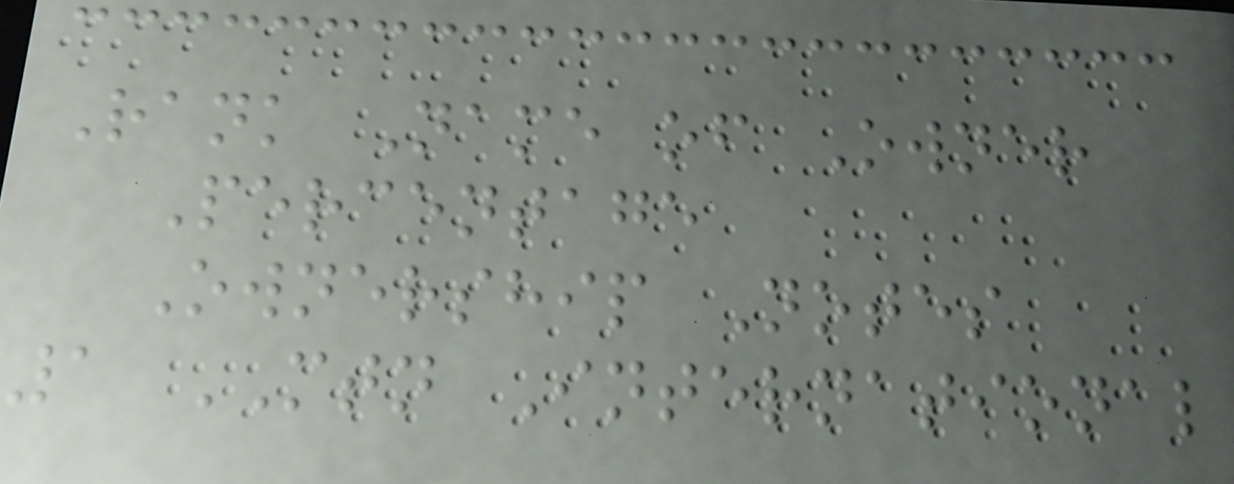Rank Name of Owner
Percentage
Ownership Notes
1 MTN International
